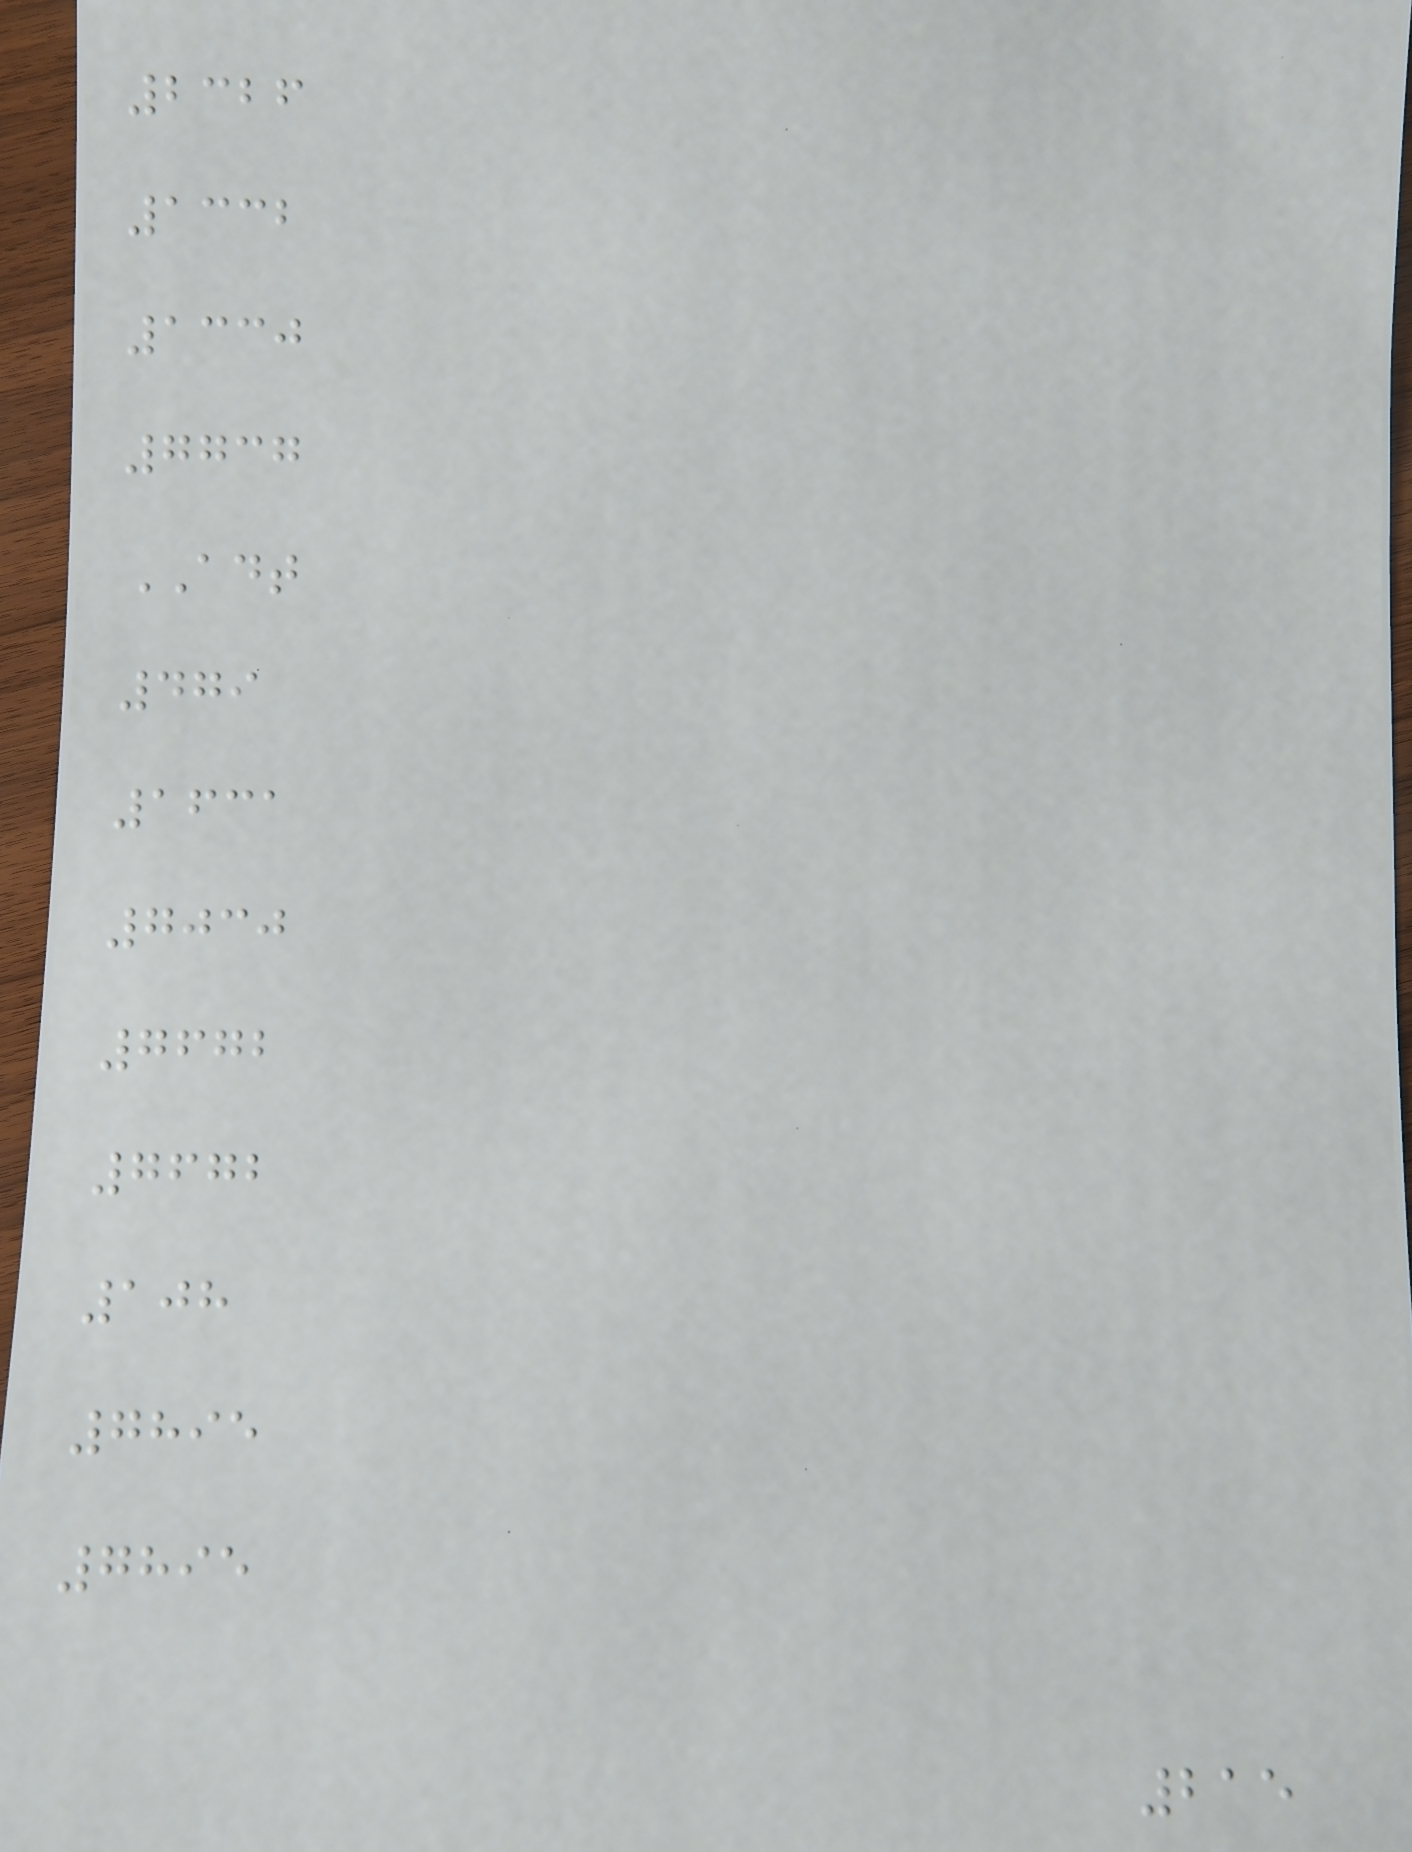2326
1332
1330
7737
ADT
479
1631
7030
7672
7672
108
7895
7895
215
